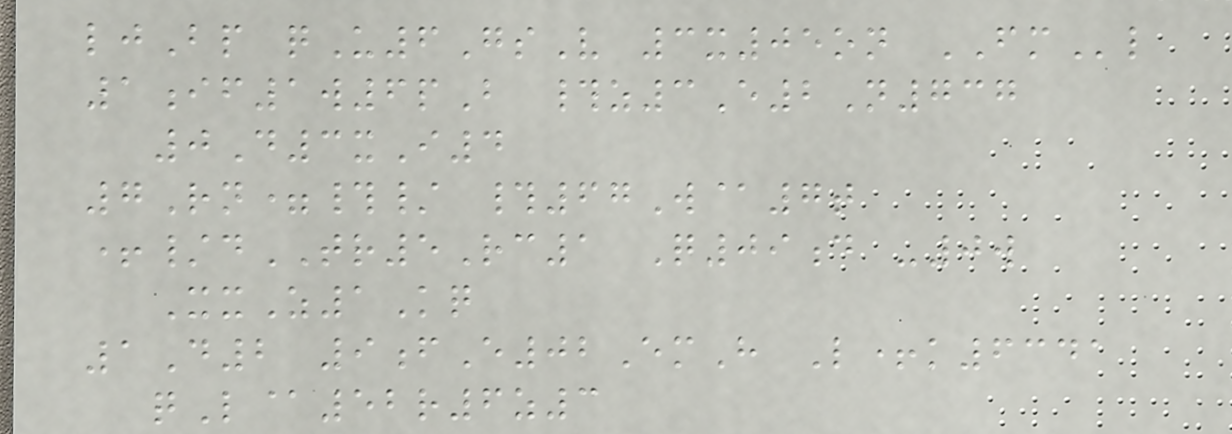ljBp qU6GsV 3x05on FMl
1if1w6pB #z3E2N737
0D3xI4
7Rn=#/ #67W@7t
+/dTR5Rc1 Q09d -0w
XxZ1Kq
1D2 9fE02EmH L+k6341
qL@52r6z3
